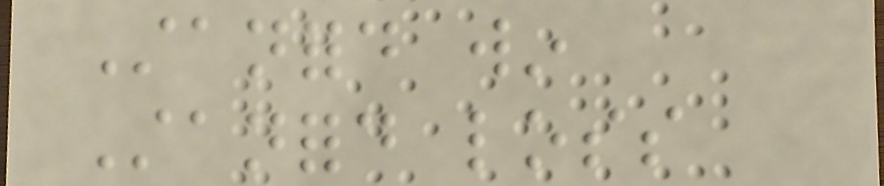Stanford win
Stanford loss
